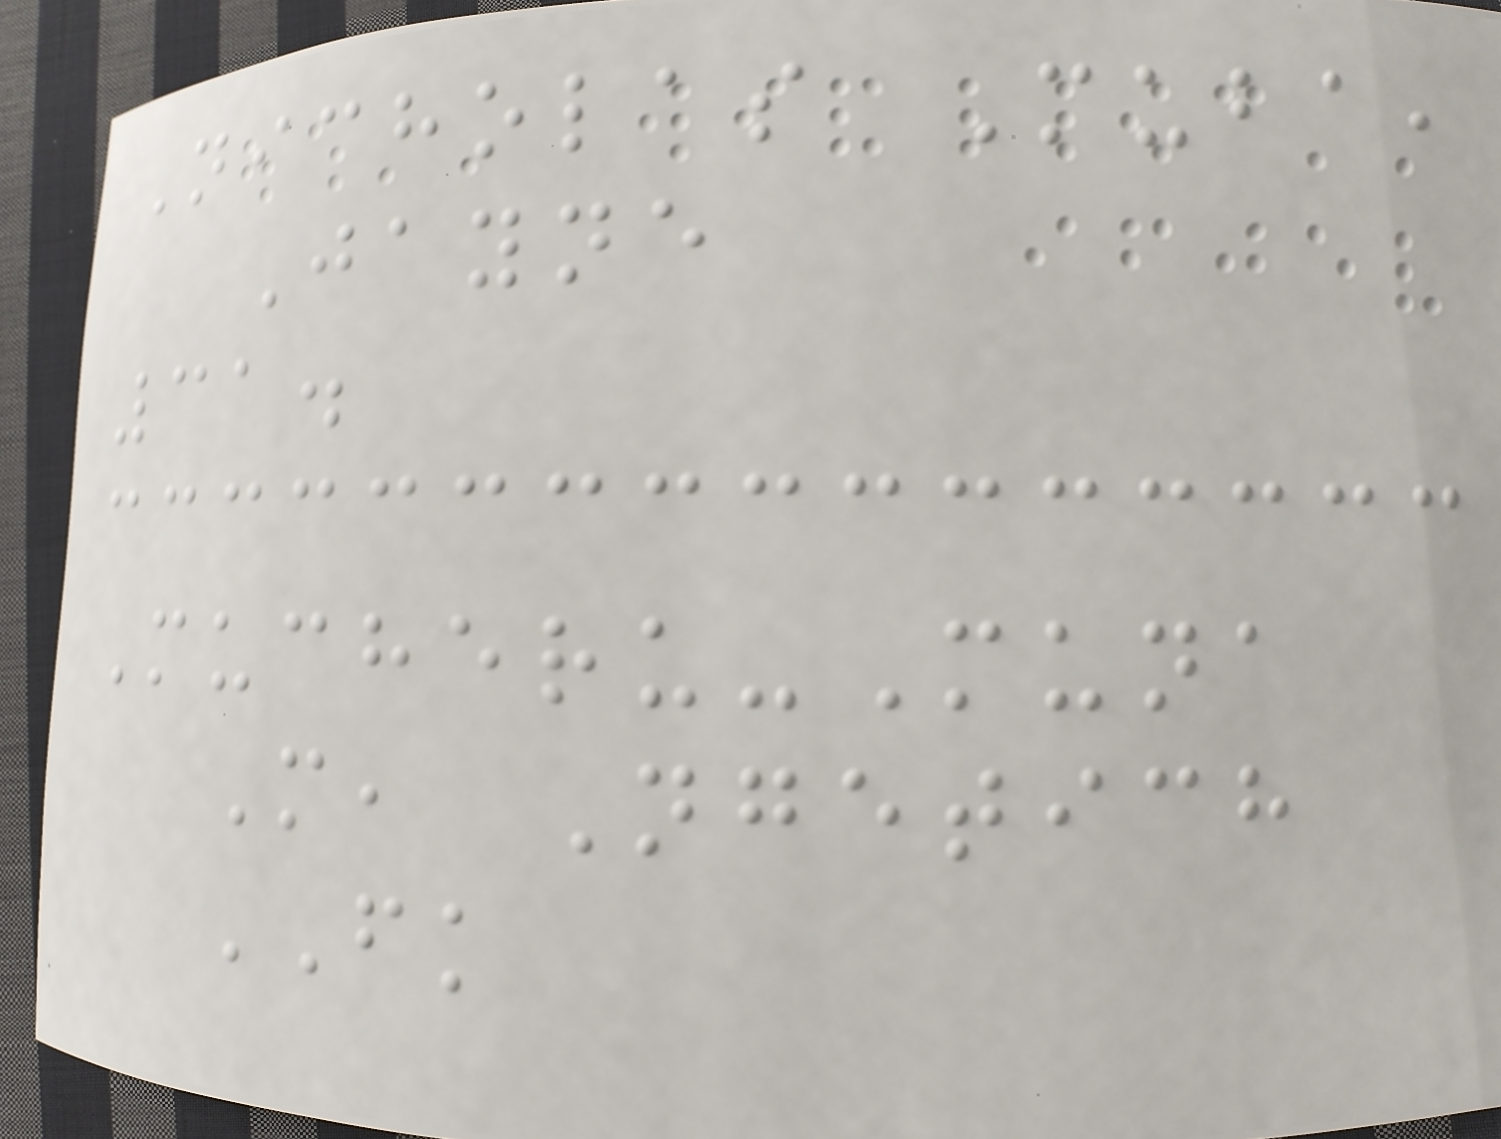Nicholas Muba,
Jayne
31.
Mucheru-Muna
M, Ngetich
FK
